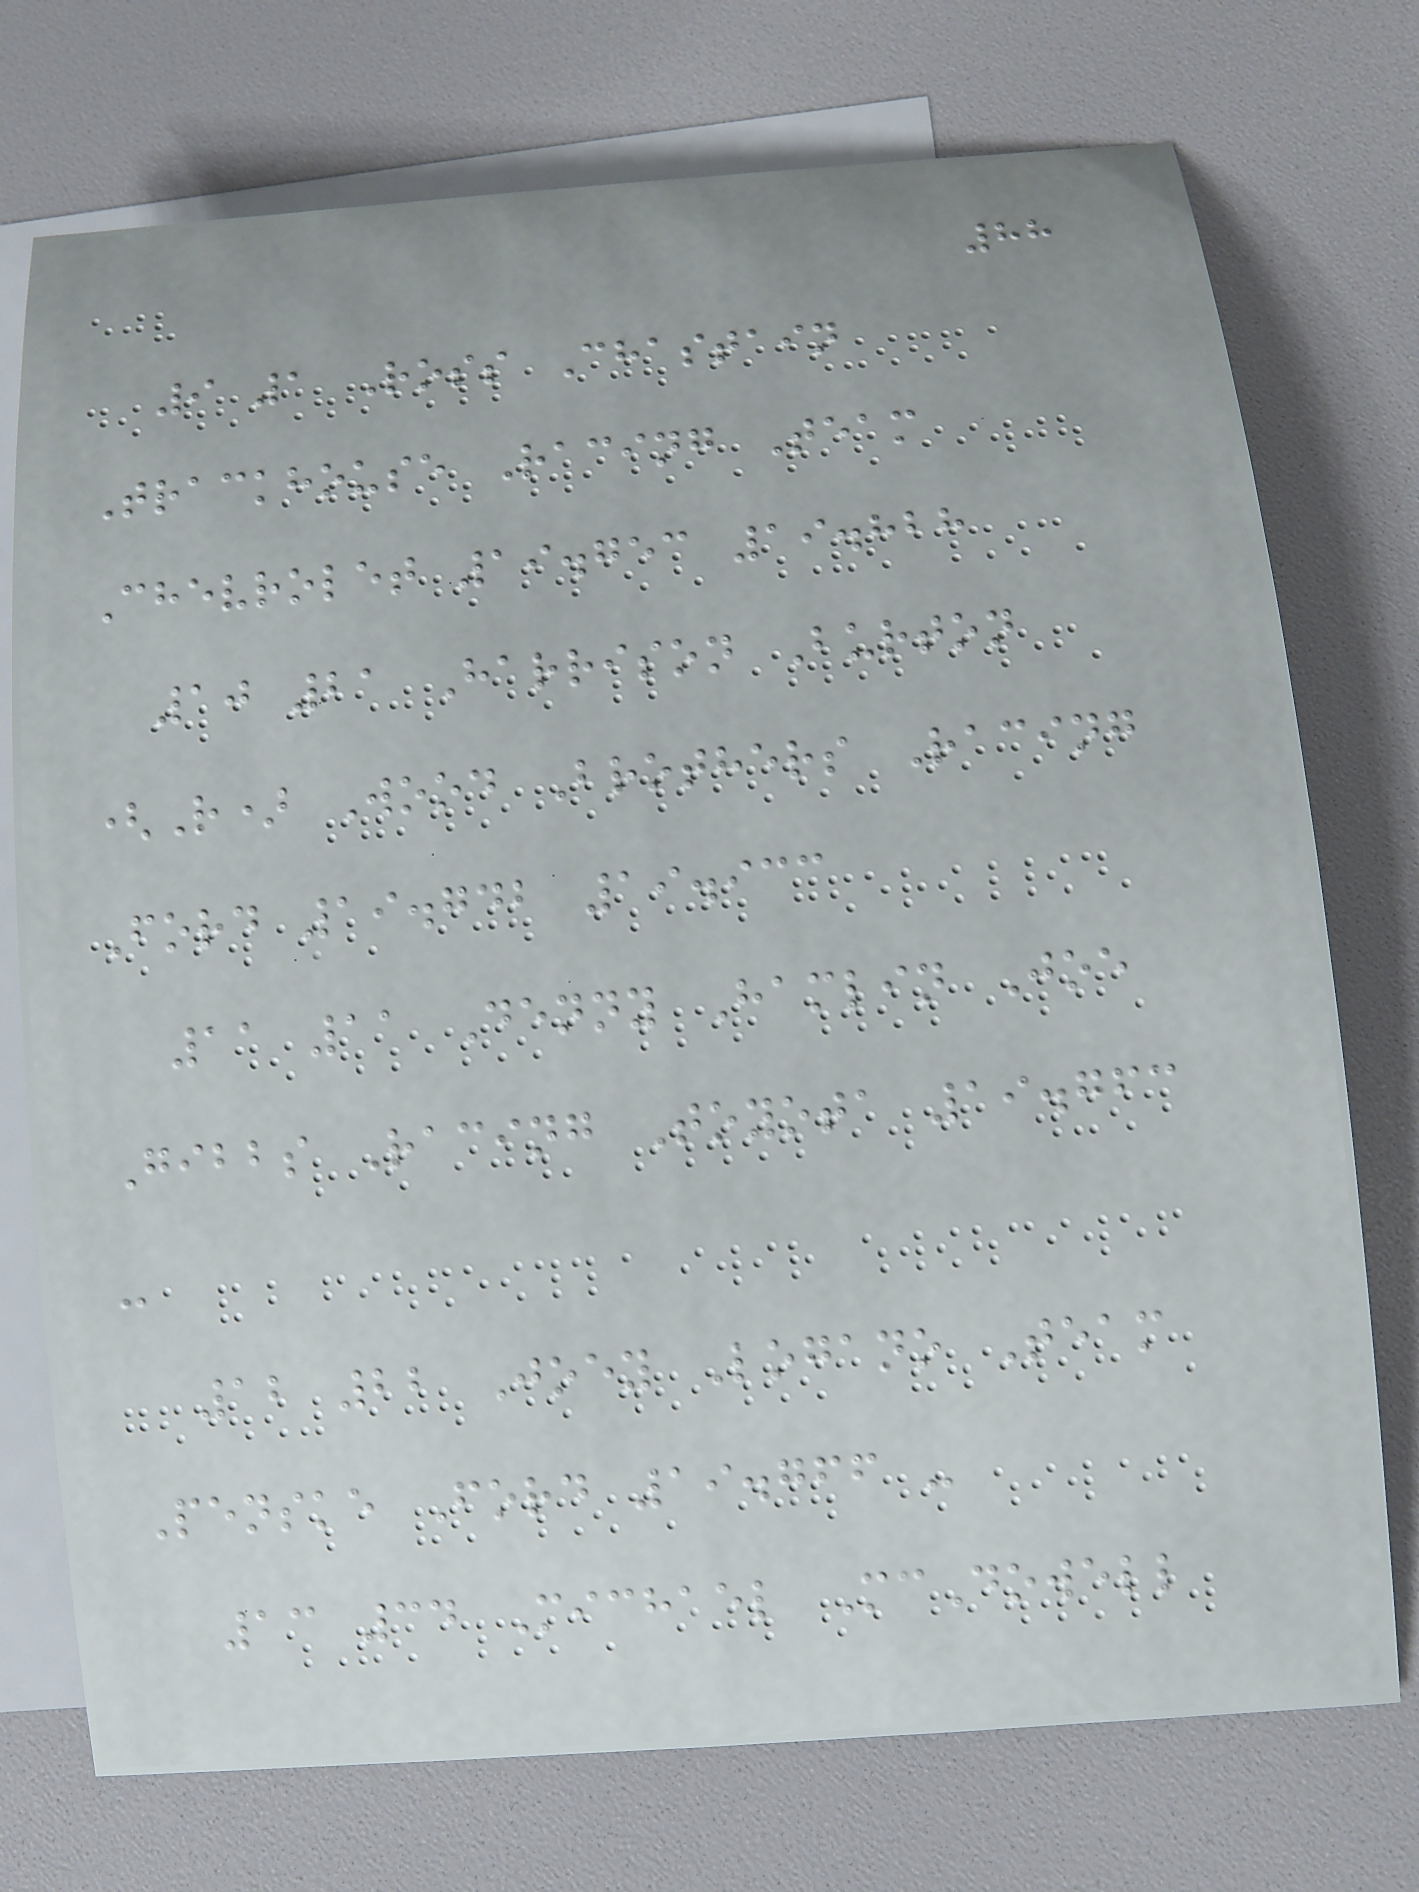88
9 1 Ross Chastain
Trackhouse Racing Team
Chevrolet 19.753 19.828
10 21 Harrison Burton
(R) Wood Brothers Racing
Ford 19.742 19.933
11 11 Denny Hamlin Joe
Gibbs Racing Toyota 19.763
-
12 22 Joey Logano Team
Penske Ford 19.766 -
13 34 Michael McDowell
